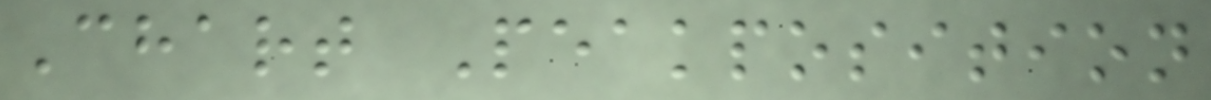Chart Peakposition
